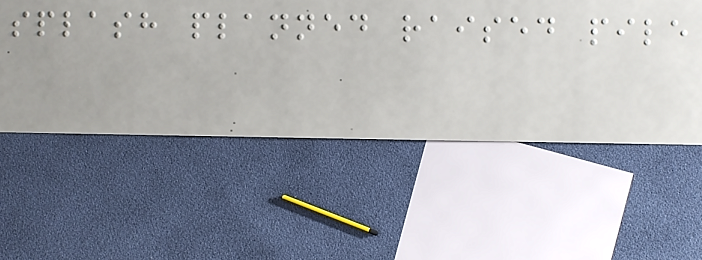splash planned raised pile
